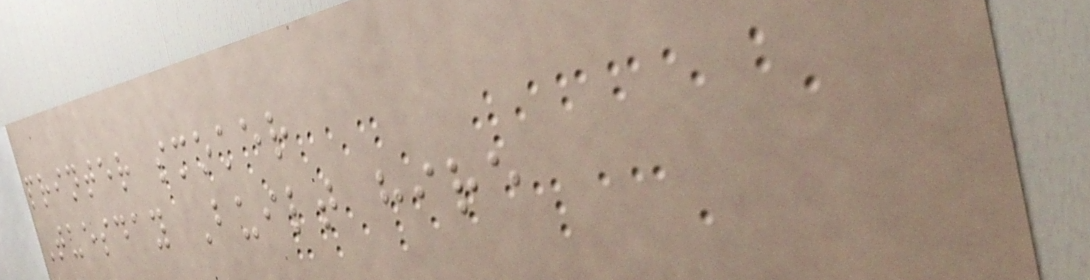printer smoker
Tuesday Built hire
